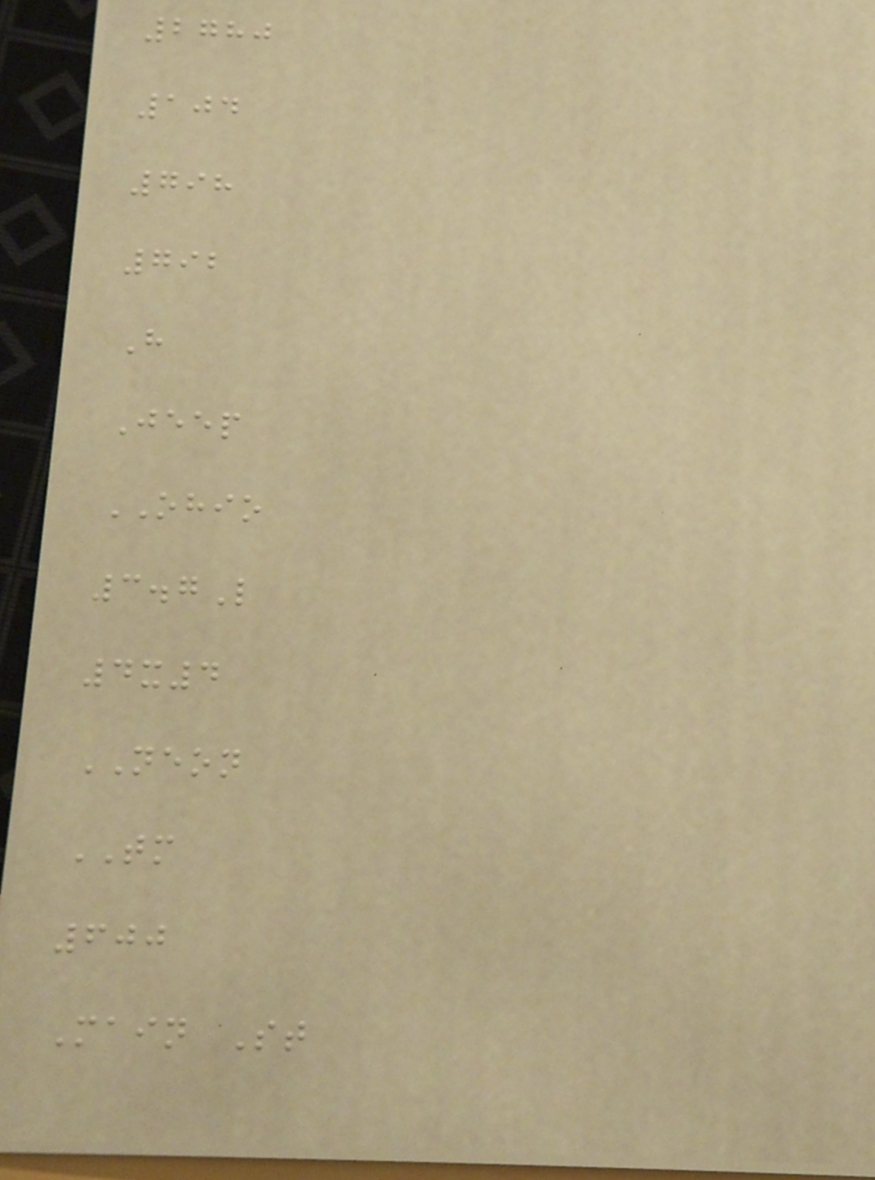2780
104
798
792
H
Jeep
OHIO
3.7L
4x4
NEON
TM
600
Main St
